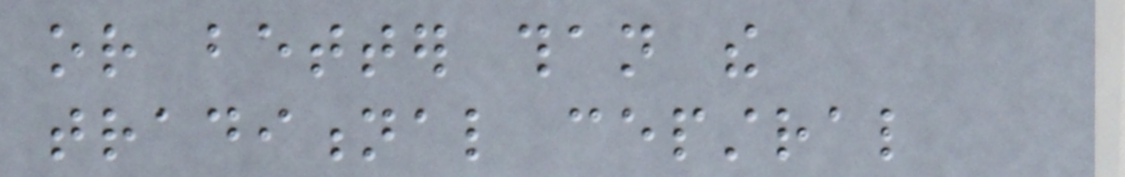or better than the
traditional cepstral
